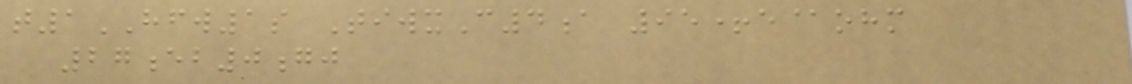t1HFW1s TiwxC4a 95+e@ohm
27eb0gj
